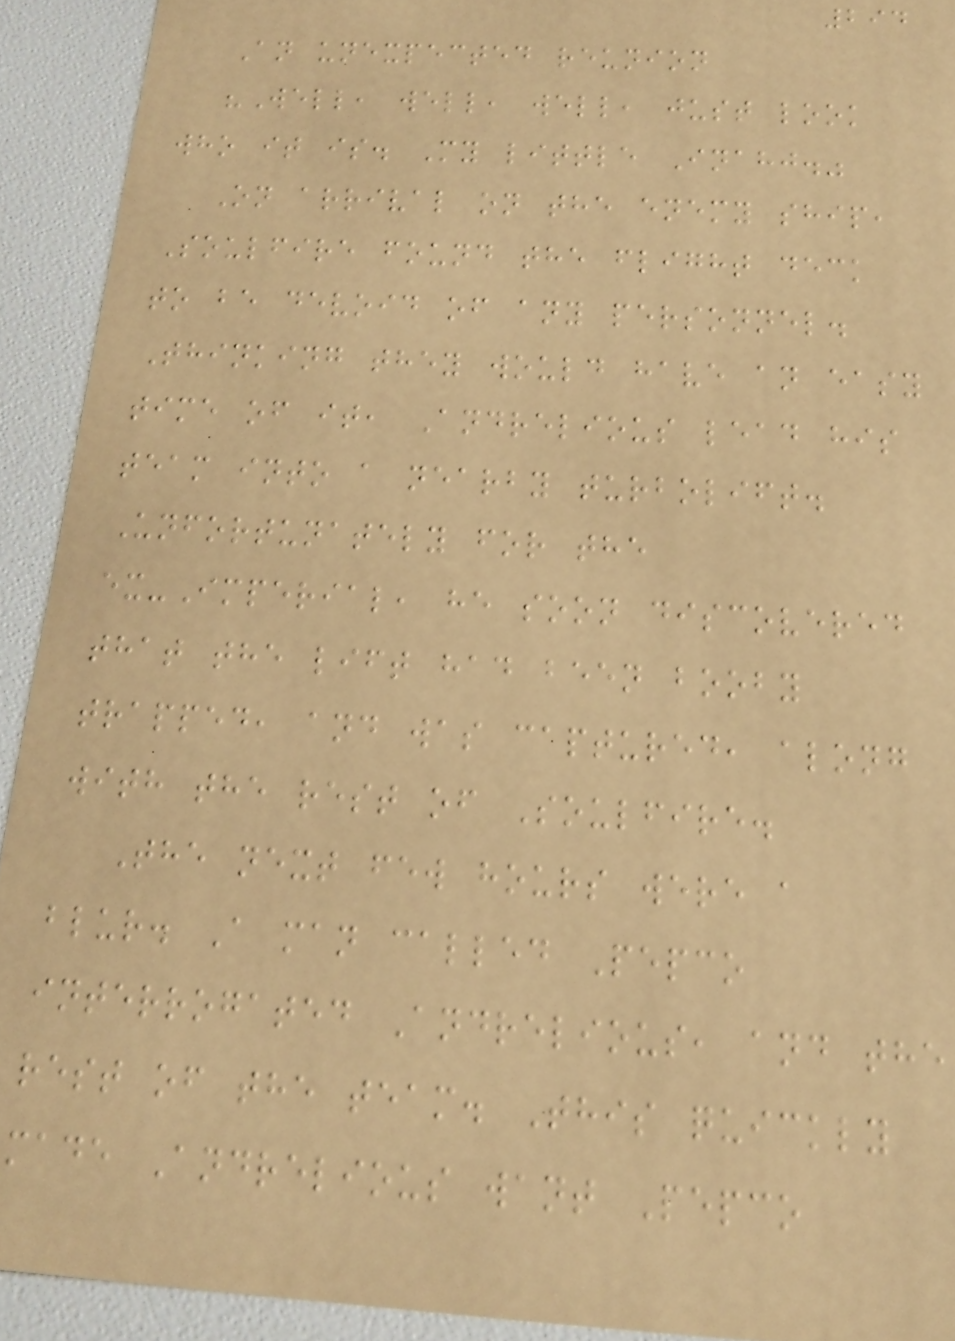294
An unexpected reunion
"Well, well, well, just look
who it is. My little Inahj."
On arrival on the enemy ship,
Soulfire found the flight deck
to be devoid of any personnel.
Thinking they would have an easy
time of it, Andrelious lead his
team into a nearby turbolift.
Unfortunately for the
ex-Imperial, he soon discovered
that the lift had been booby
trapped, and was captured, along
with the rest of Soulfire.
The next few hours were a
blur. A man called Pepco
interrogated Andrelious, and the
rest of the team. This quickly
made Andrelious want Pepco
